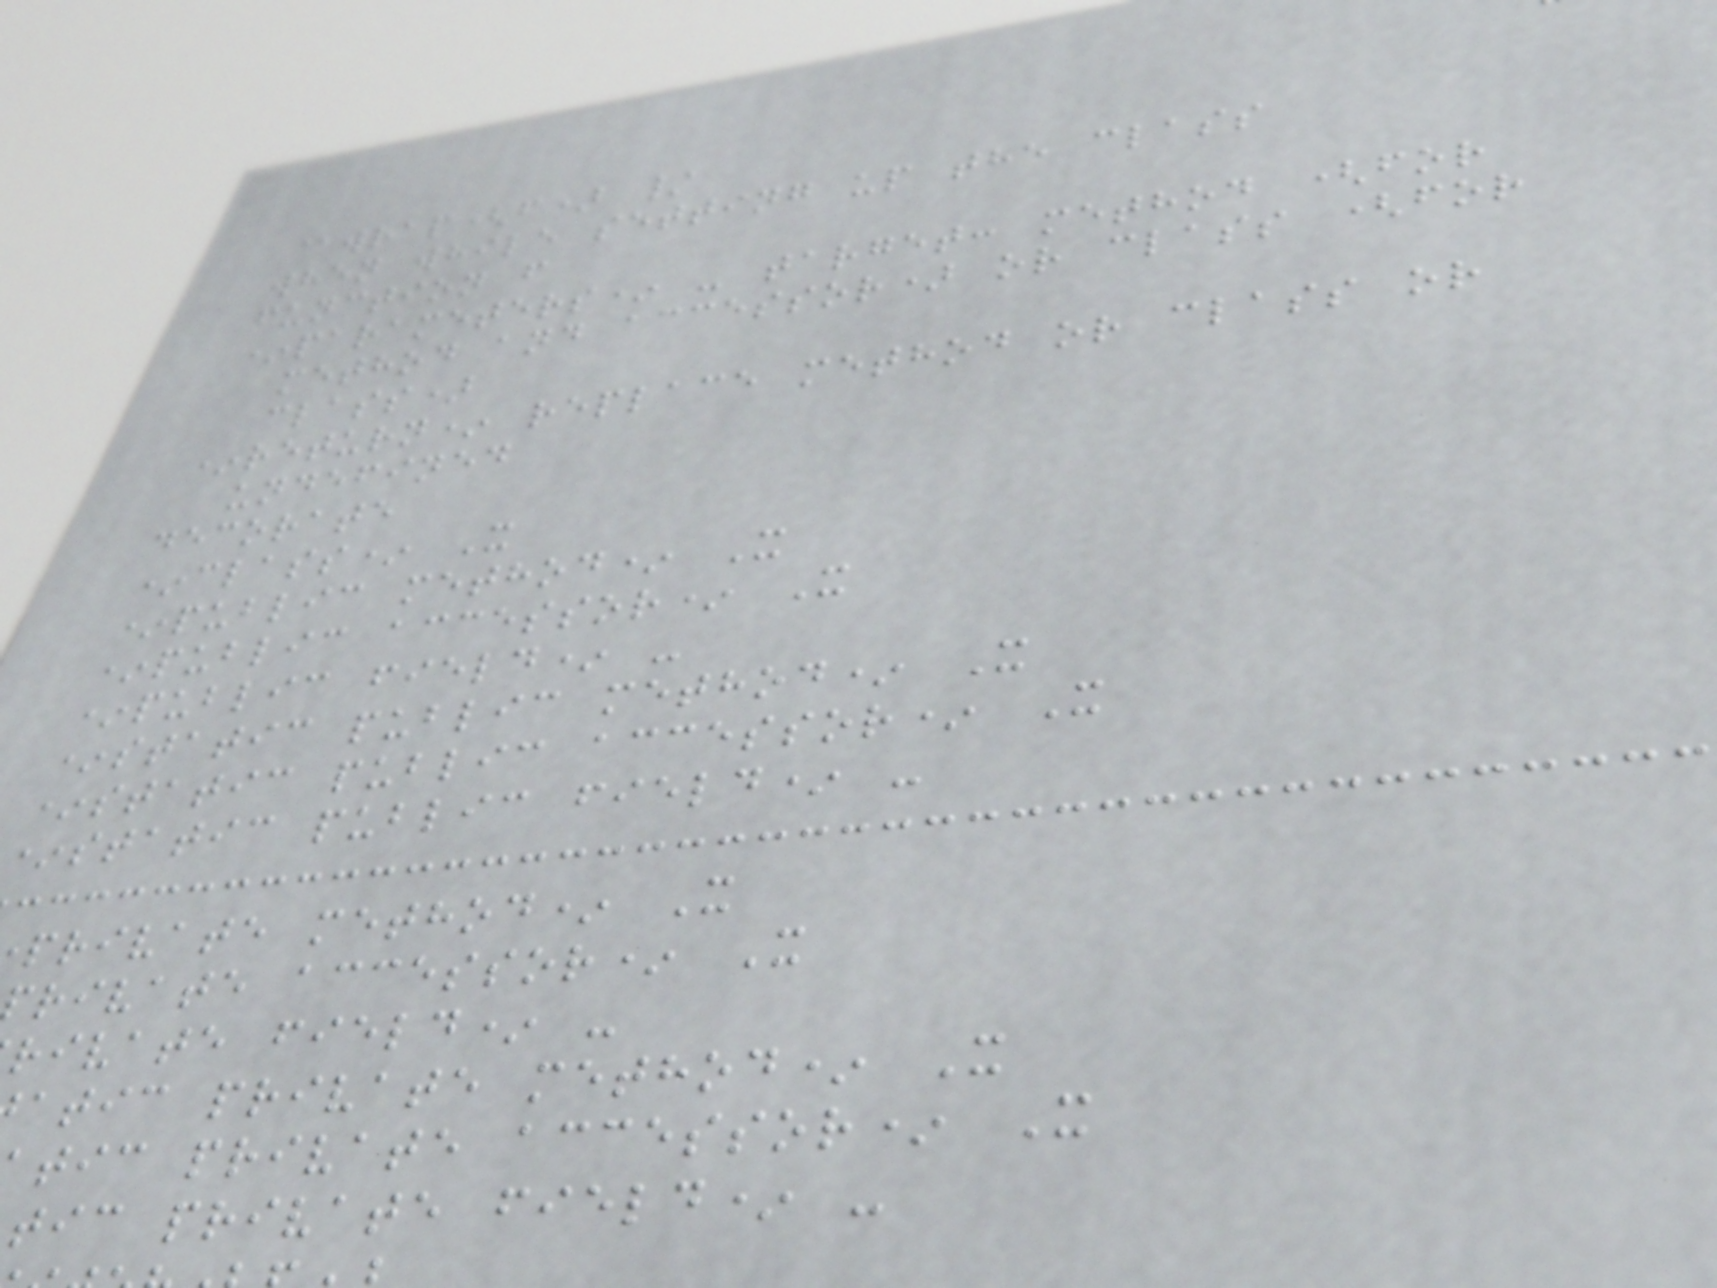@wrap(f) /
when while setting up the class
function f
*parameters* - target: method (for
method and accessor) or class (for
class)
*return* replace method or class or
undefined
decorate
*class* X
*public method* X
*public accessor* X
*public field* -
*static public method* X
*static public accessor* X
*static public field* -
private method* X
rivate accessor* X
rivate field* -
atic private method* X
tic private accessor* X
tic private field* -
